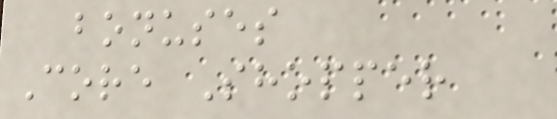bonuses
Core Shopper
